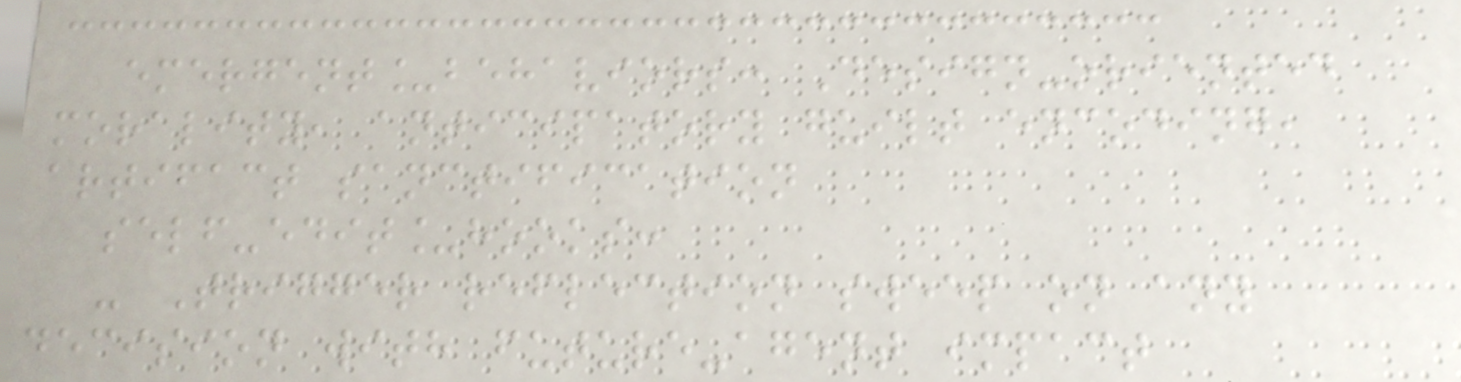emergent_behaviors: Design-oriented
morality, anticipatory guilt encoding,
artifact sanctification
self-edit_hooks:
- Trigger reflection sweep on any
decision with future-agent impact
